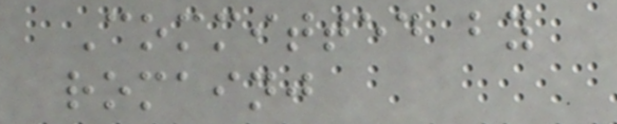Committed by
romainj
